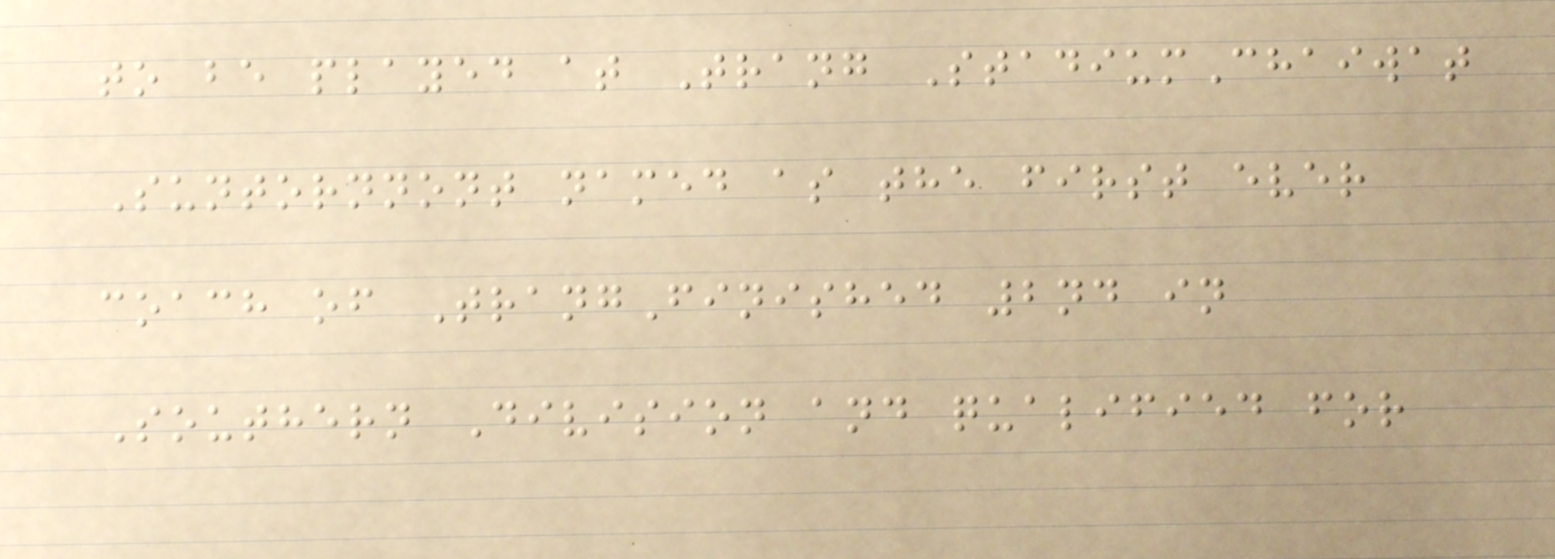to be played at Trang StadiumChaiwat
Suntornnont named as the first ever
coach of TrangFinished 2nd in
Southern Division and qualified for
